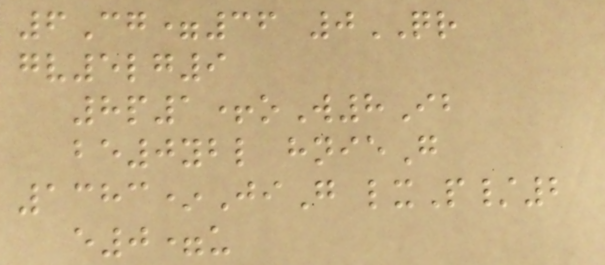6Cg=36 0QR
gv5lg9
8p1+oW8Ib
be0ybl hnieG
1383*JiG lxP/2
e0=u
